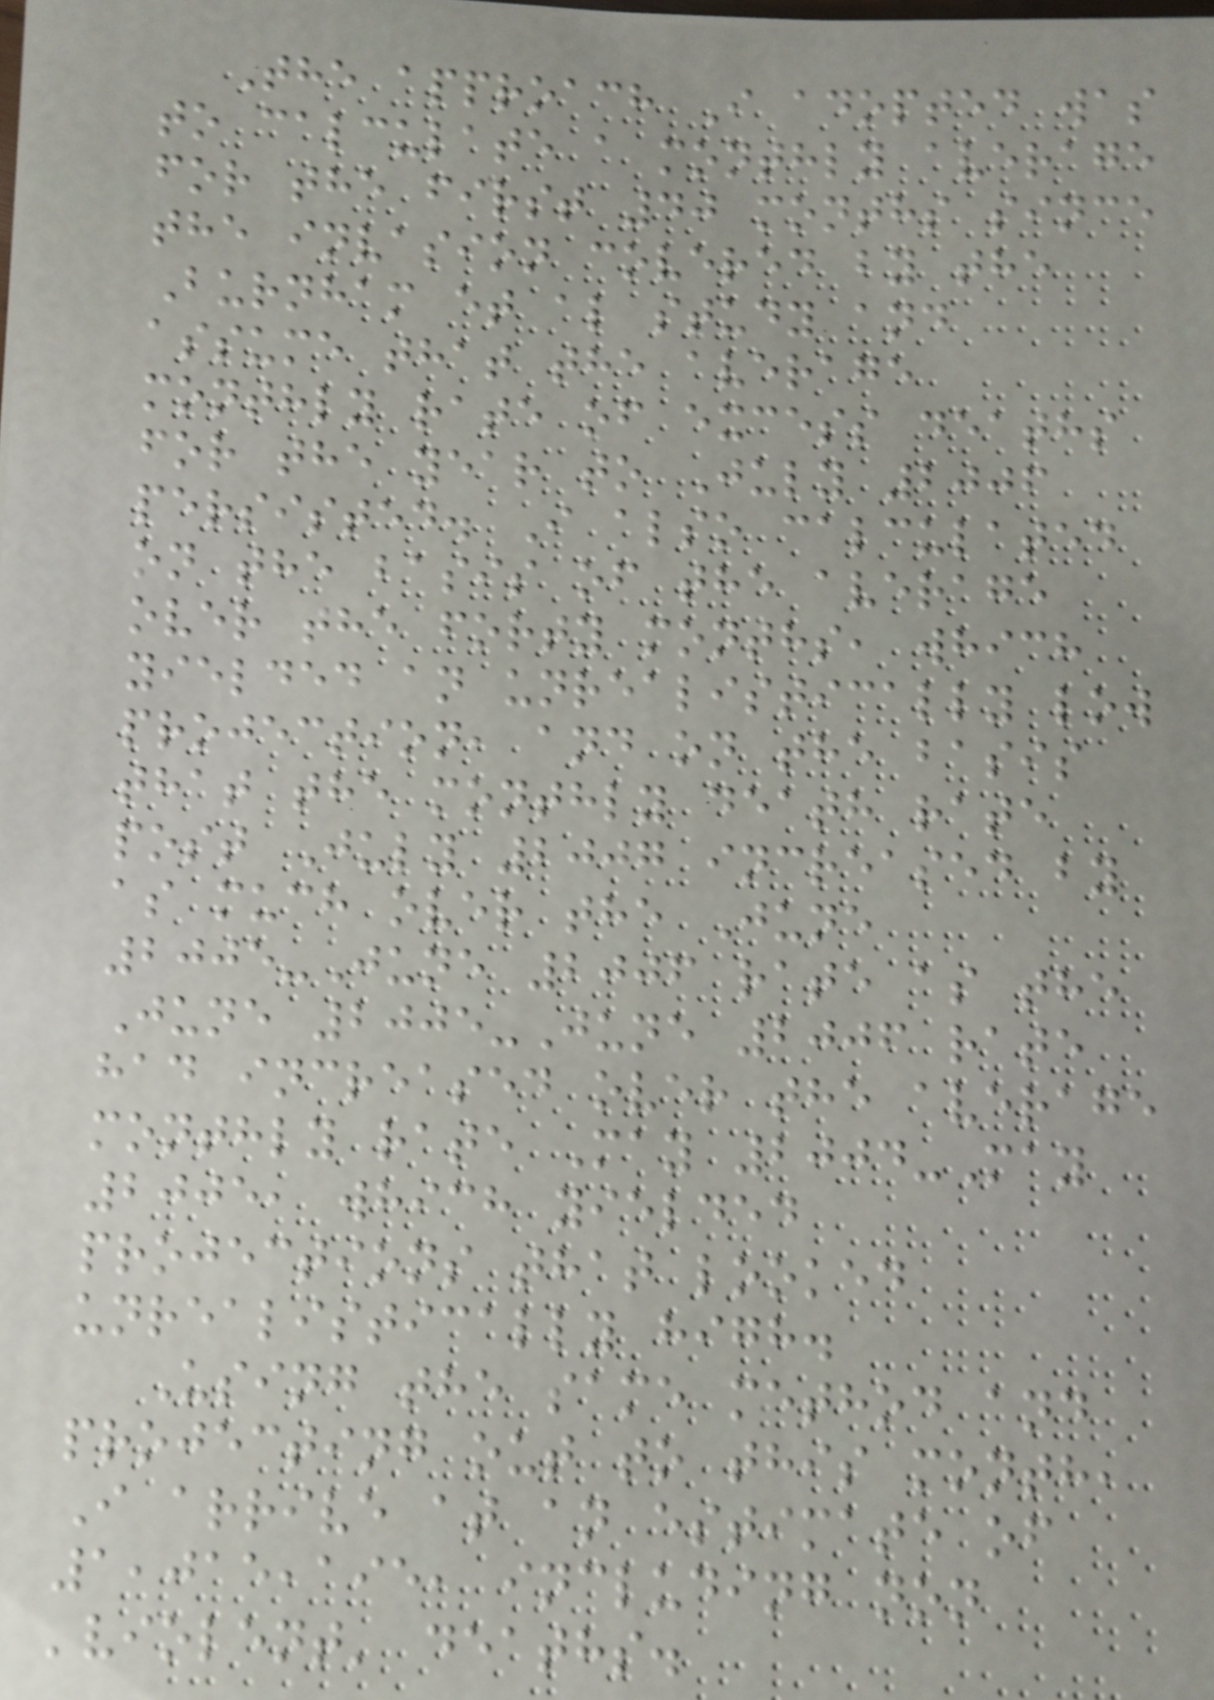The approach I adopted was
to calculate a monthly average
for the first 40 months since
the invasion covered by the
Burnham et al study and
assume that the average
monthly rate of excess deaths
for the year to July 2006
persisted. I also calculated
on the basis of the average
over the forty months, which
yielded an unrealistically low
projection, and on the basis
that the monthly death rate
post July 2007 increased by
as much over the June
2005-June 2006 rate as the
June 2005-June 2006 rate
had increased over the average
monthly rate May 2004-May
2005, which yielded
projections that looked
unrealistically high.
Using the same method and
projecting out to this month,
I arrive at an estimate of
1,015,195, including non
'violent' deaths.
